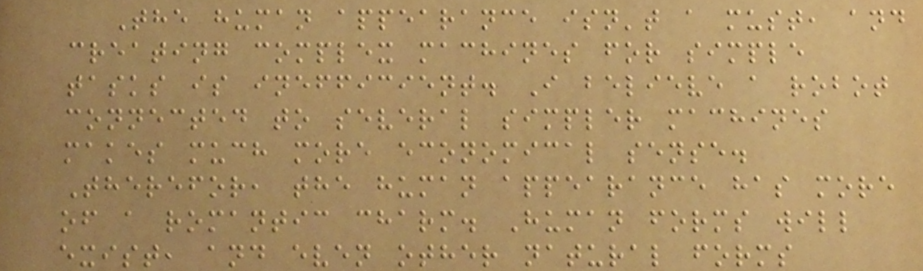The human appearance isn't a must, and
creating complex machines for simple
tasks is inefficient. I believe a robot
connected to several simpler machines
makes much more economical sense.
Therefor, the human appearance has more
of a romantic charm. Human forms will
exist, and even other natural forms
